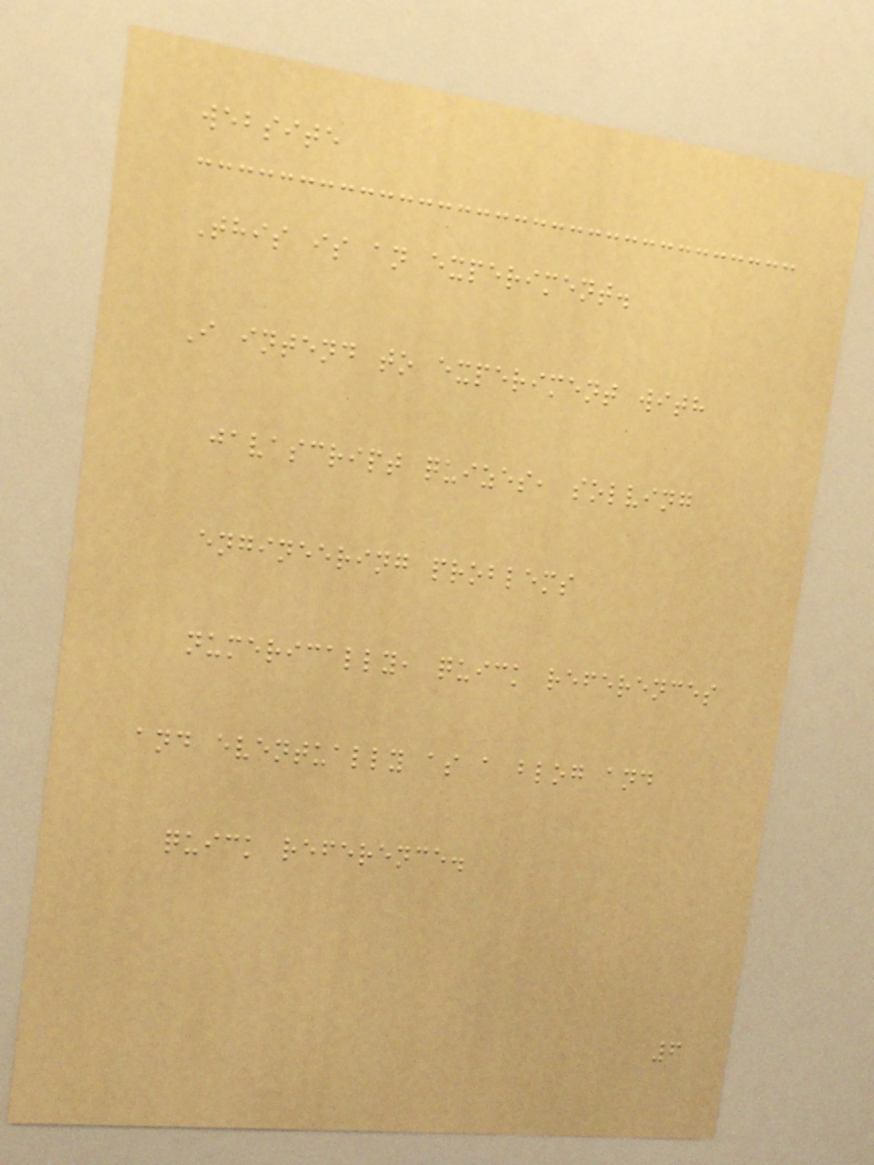website
This is an experiment.
I intend to experiment with
javascript quizes, solving
engineering problems
numerically, quick references
and eventually as a blog and
quick reference.
6
